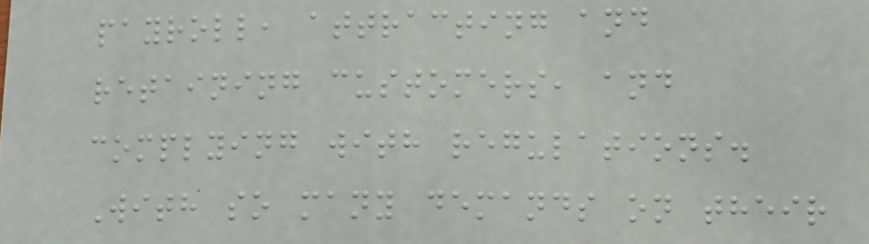payroll, attracting and
retaining customers, and
complying with regulations.
With so many demands on their
